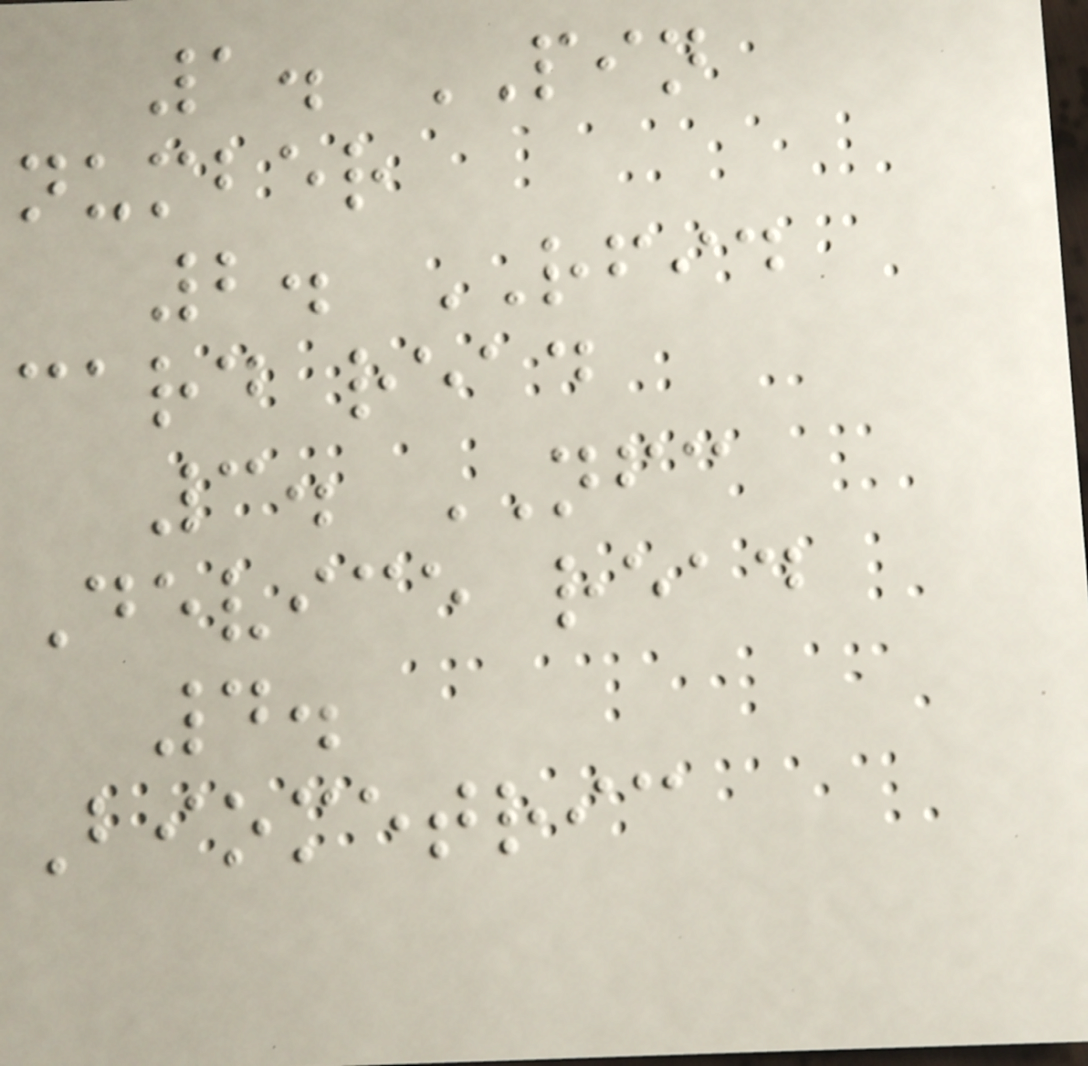1. PIN
number
2. RFID
card read
3. NFC
Device read
4.
Biometric
